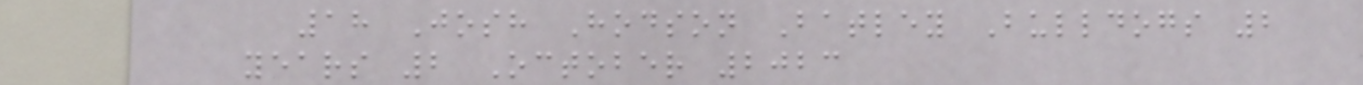18 Josh Hodson Batley Bulldogs 2
years 2 October 2023
